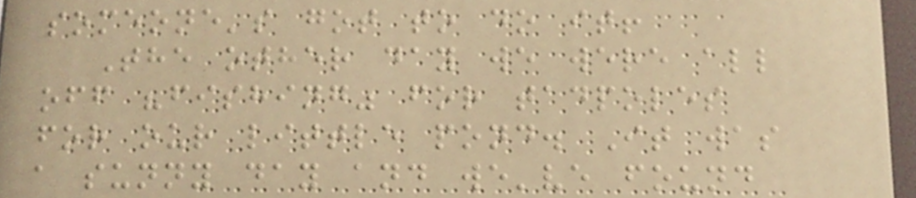someone's got to do it!
The other day we were all
off "fishing" for tadpoles
for our little pond. It was
a sunny day and we've found
